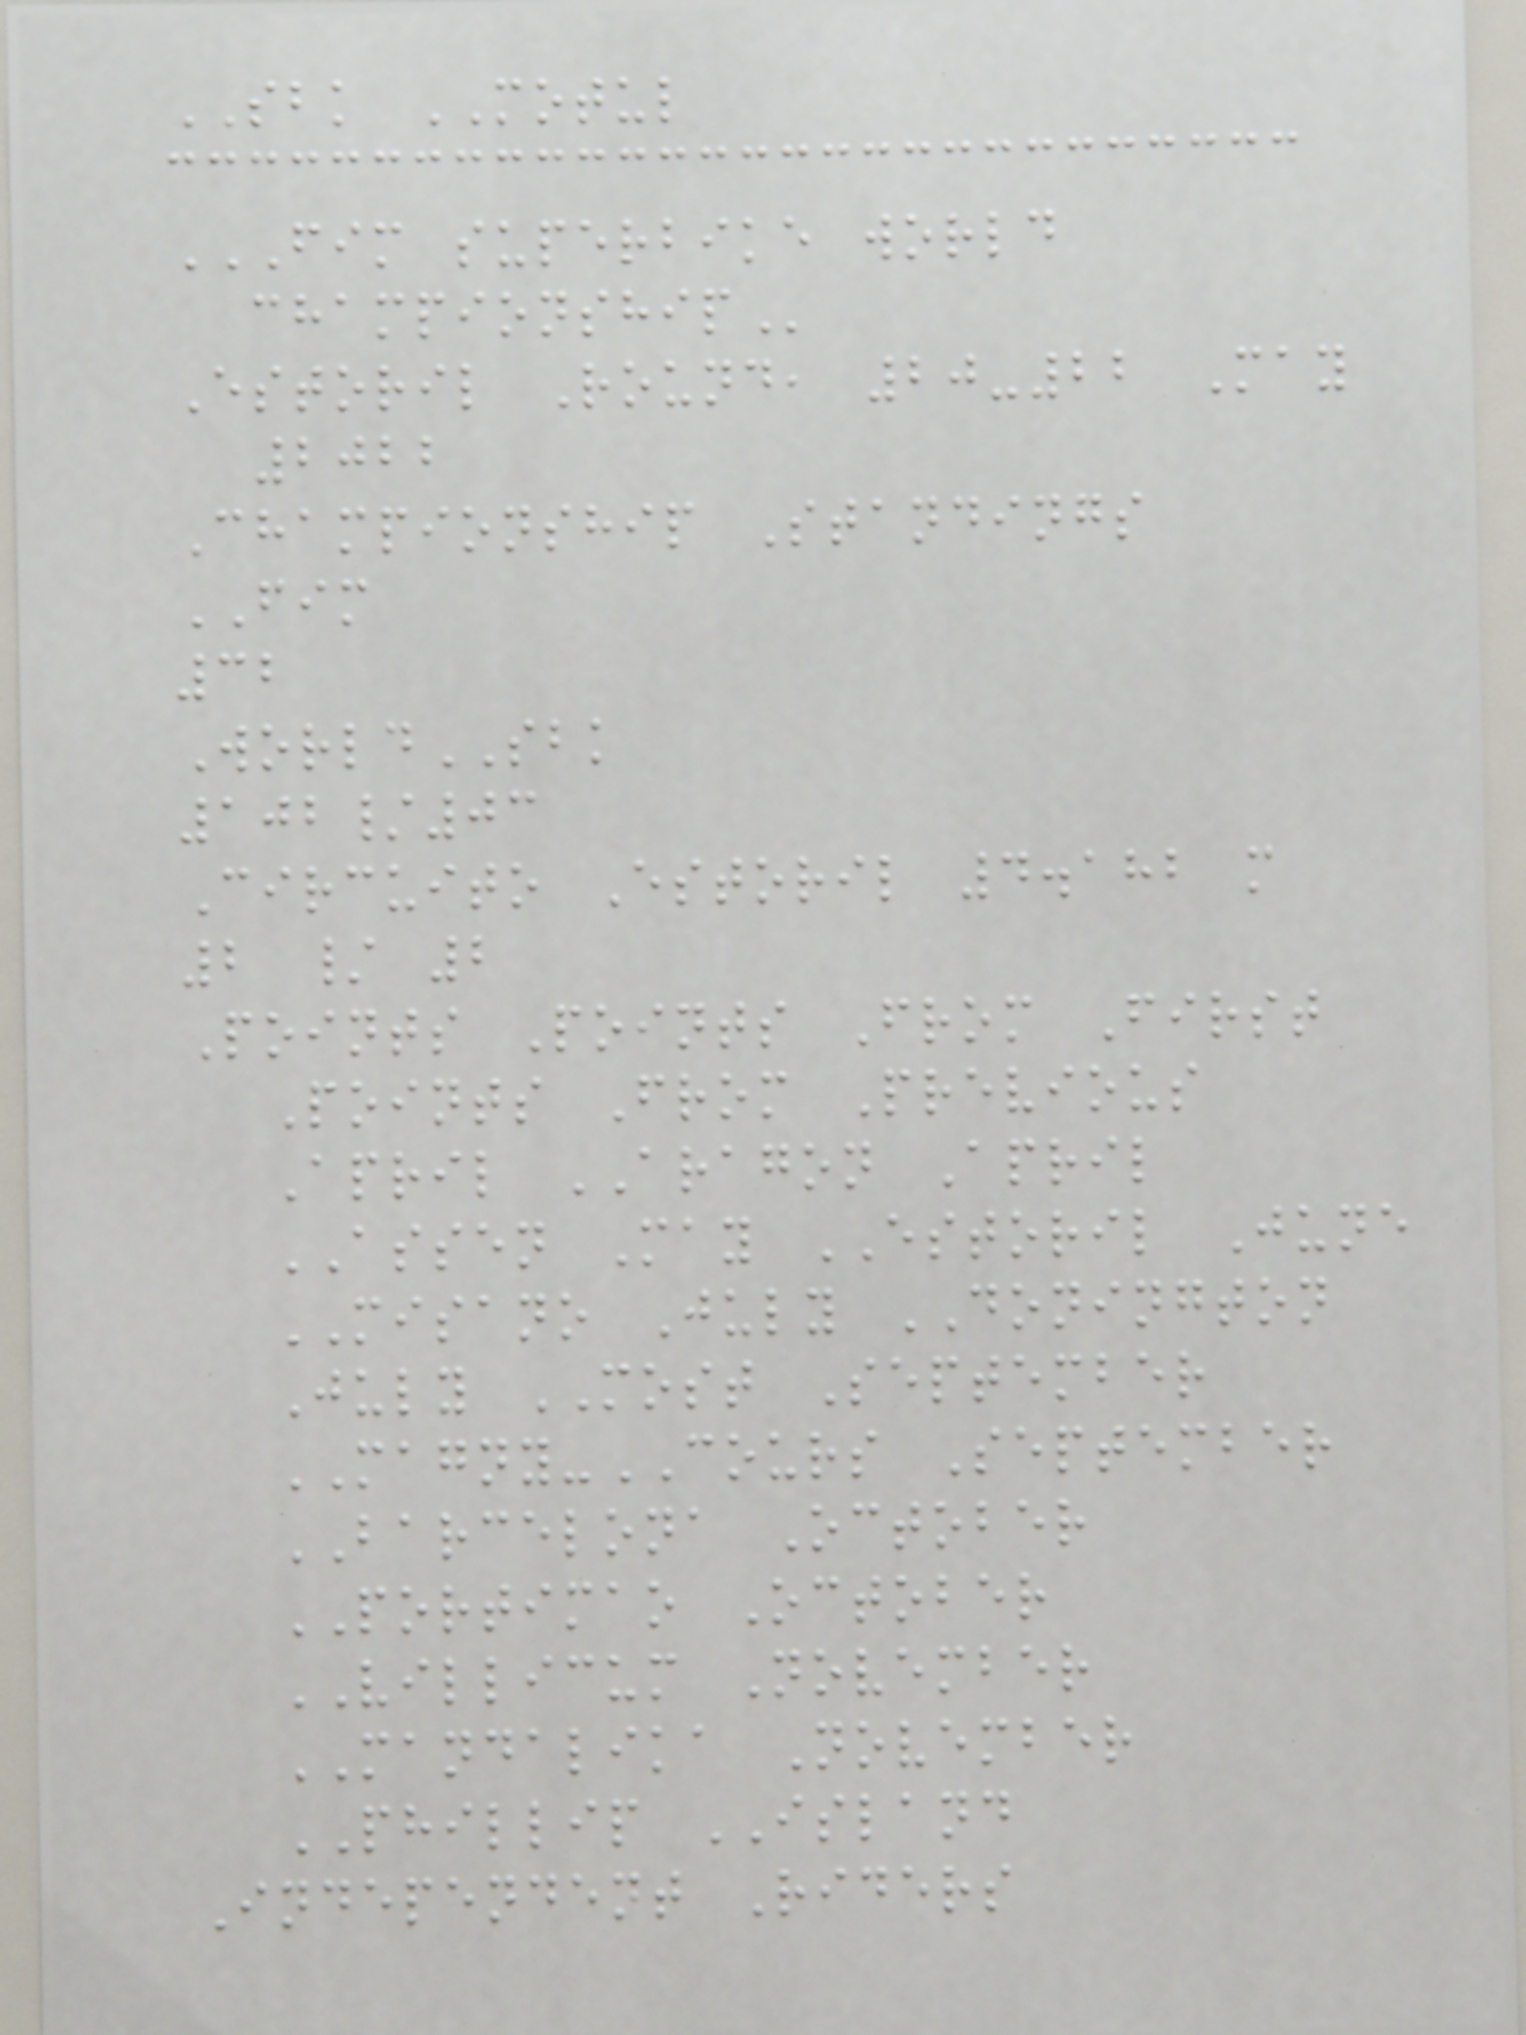SBK MOTUL
FIM SUPERBIKE WORLD
CHAMPIONSHIP
Estoril Round, 20-22 May
2022
Championship Standings
FIM
32
WorldSBK
102/03
Circuito Estoril 4.182 m
2 / 2
Points Points From First
Points From Previous
April ARAGON April
ASSEN May ESTORIL June
MISANO July DONINGTON
July MOST September
MAGNY-COURS September
BARCELONA October
PORTIMAO October
VILLICUM November
MANDALIKA November
PHILLIP ISLAND
Independent Riders
